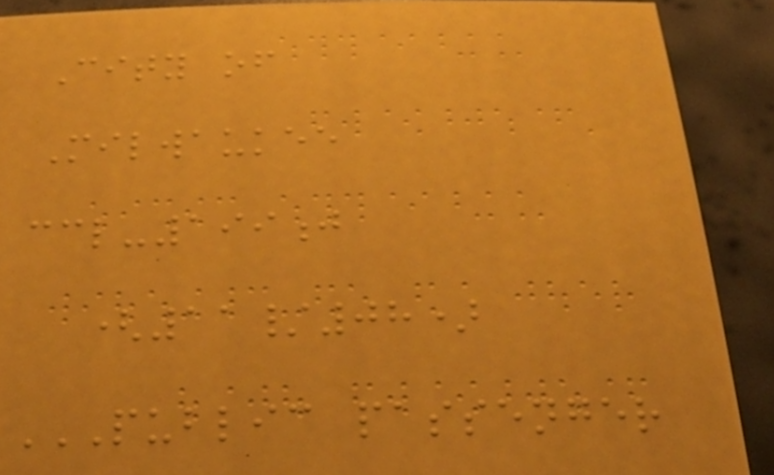City of
Milwaukee
ccl-199j
(11/08)
PUBLIC PASSENGER
